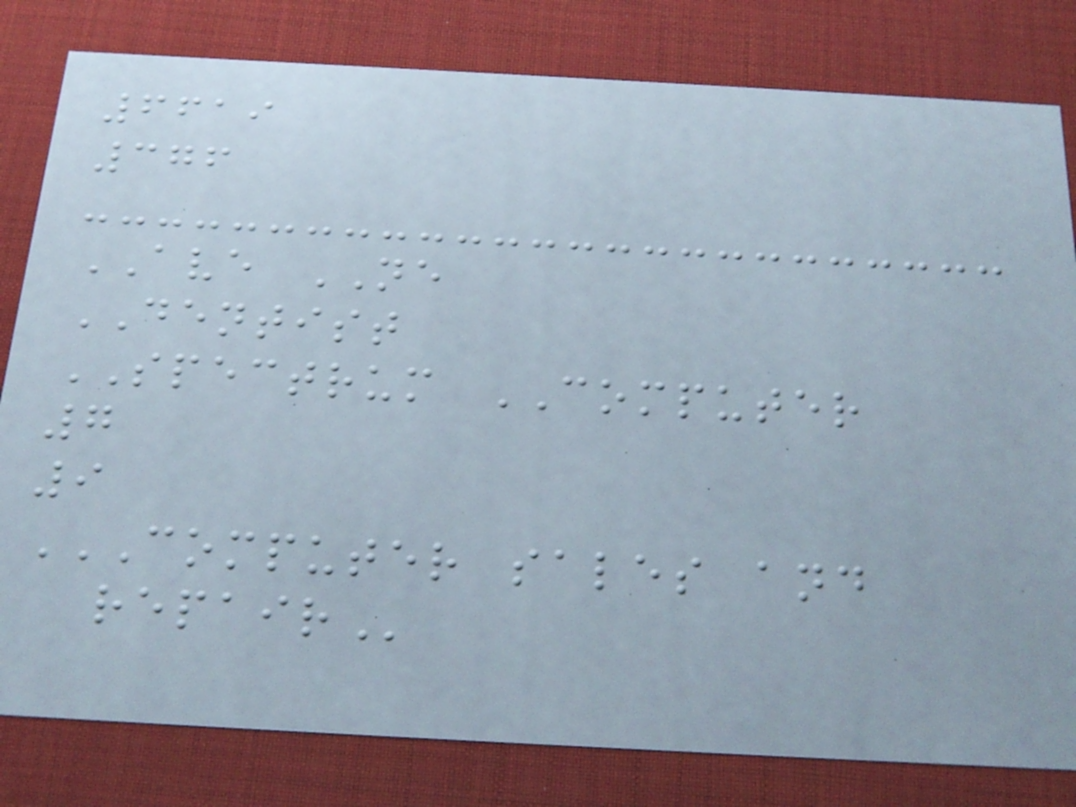6619
376
AVE NE
DENTIST
SPECTRUM COMPUTER
7
9
COMPUTER SALES AND
REPAIR
